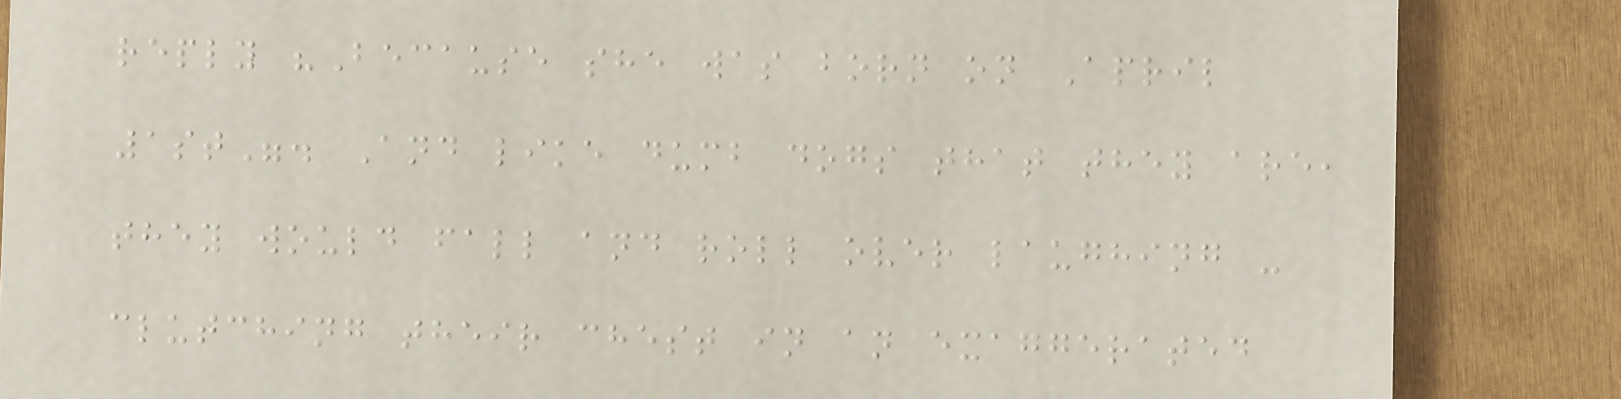reply "Because she was born on April
1st". And like dumb dogs that they are,
they would fall and roll over laughing -
clutching their chest in an exaggerated
